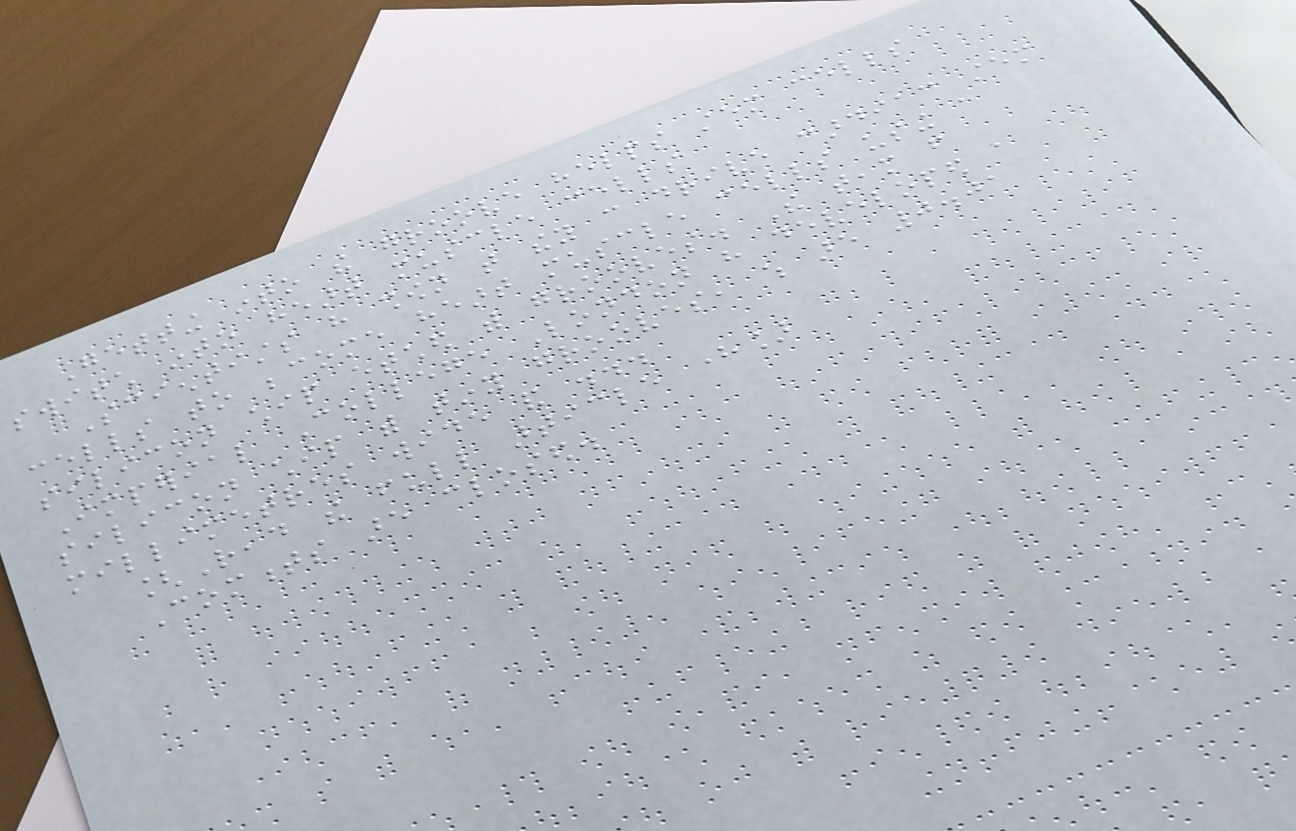Getting into the groove helps stem cells
switch into heart muscle cells
Scientists have shown that they can drive cardiac stem
cells to become heart muscle cells using a
silicon chip etched with grooves. The team from
Imperial College London have developed a
silicon chip with tiny grooves, which are 0.01
millimetres wide and ...
[Read the full article here]
Comments are closed.
